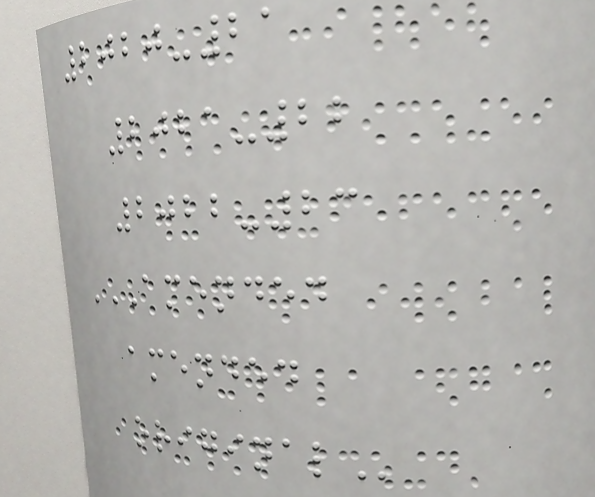2020-21
2021-22
2022-23
AMENDED
AMENDED
ORIGINAL
